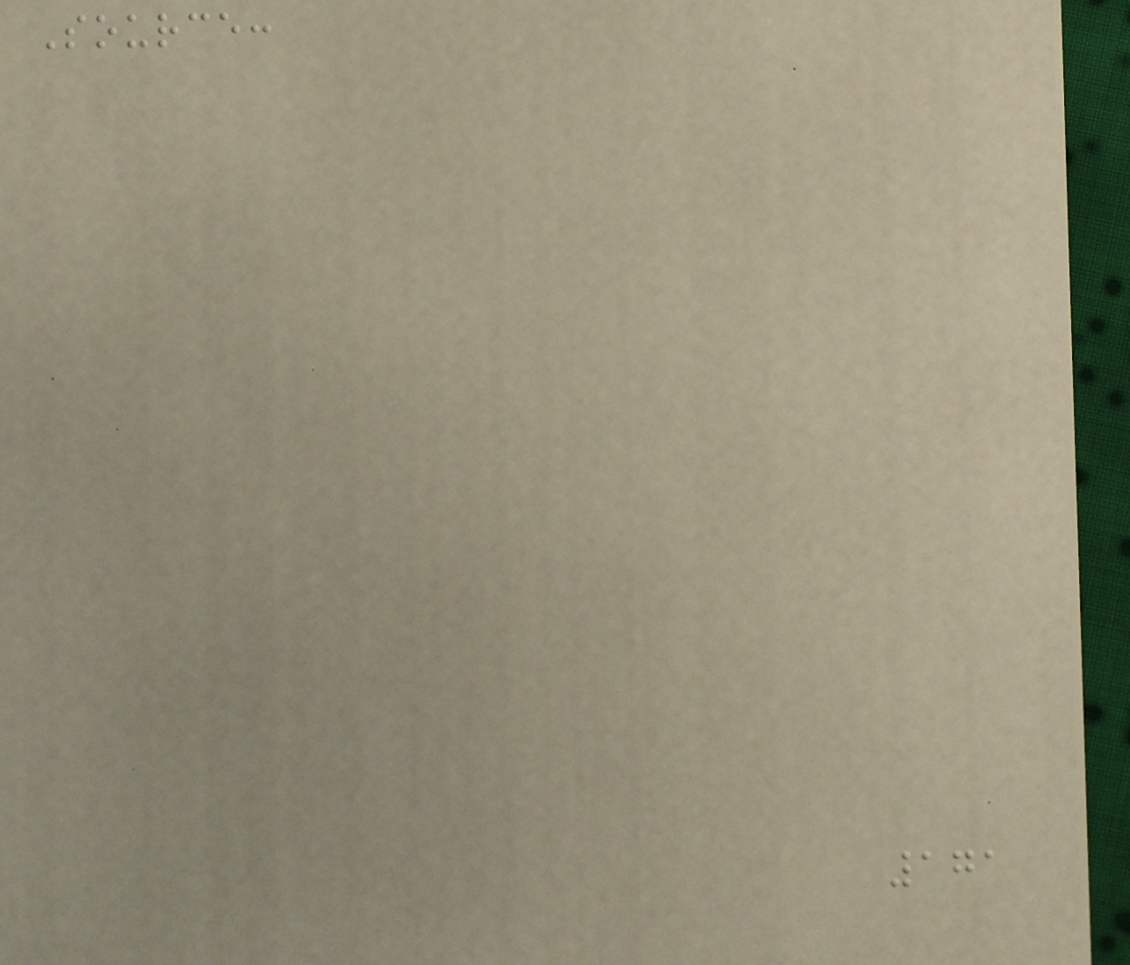Source:
171
